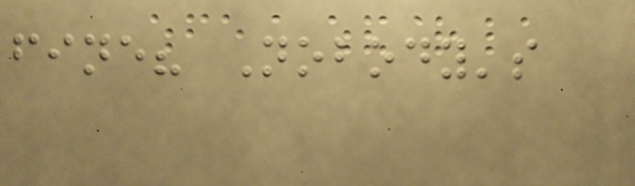fine? Nobody's
